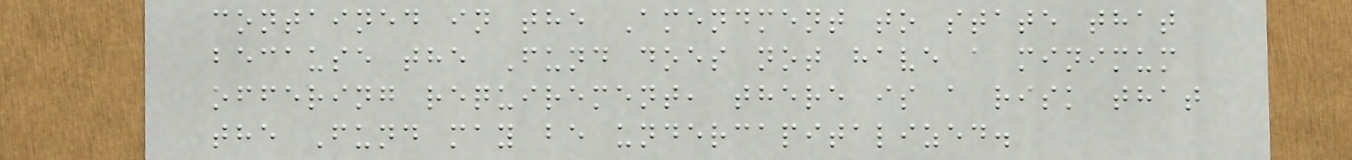contained in the Amendment to state that
because the Fund does not have a minimum
offering requirement, there is a risk that
the Fund may be undercapitalized.
